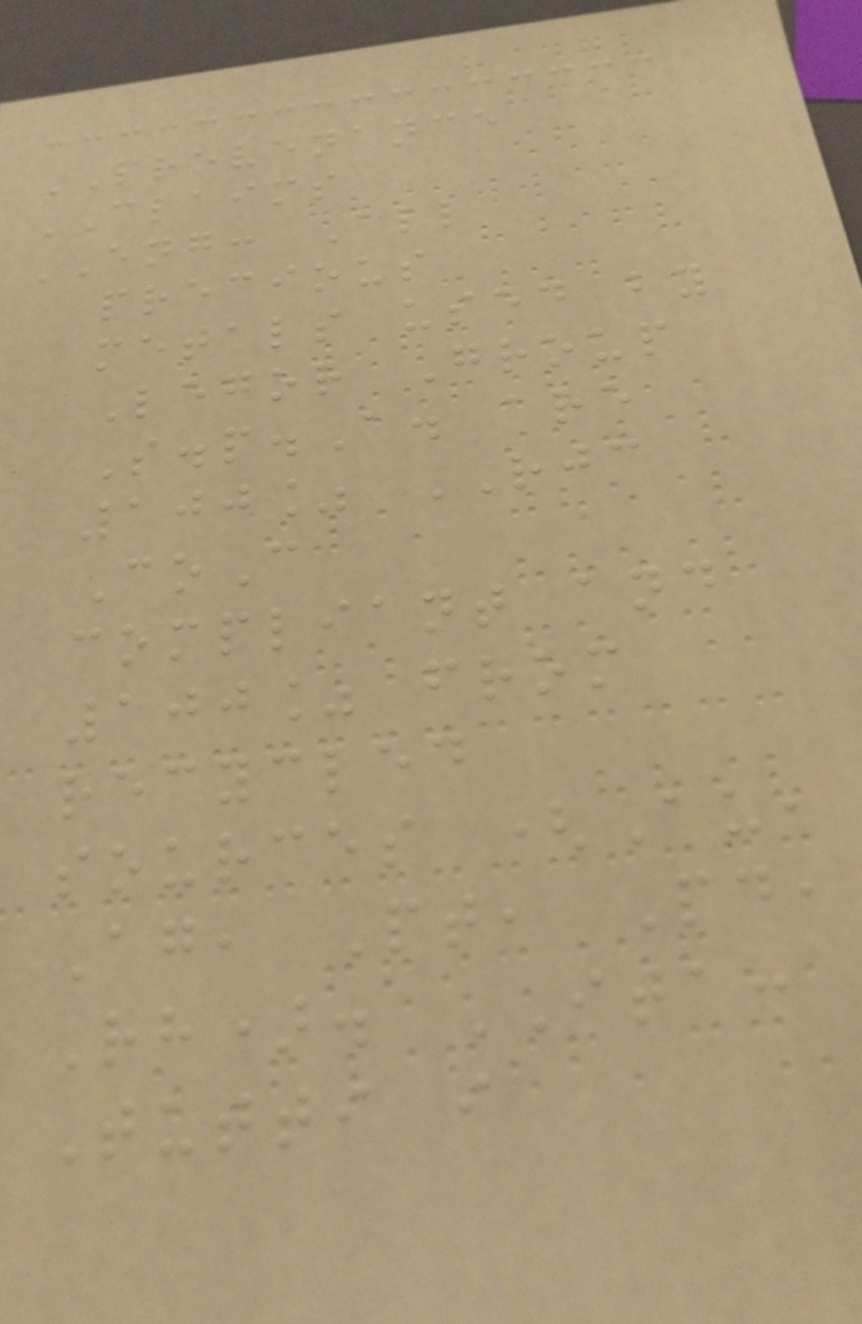PROVENANCE
CLAIMS
ENG: All
precious
metals used by
Legor Group
S.p.A. are
100% RJC
CoC
compliant and
100% from
recycled
sources (Au,
Ag, Pt, Pd,
Rh). ITA:
Tutti i
